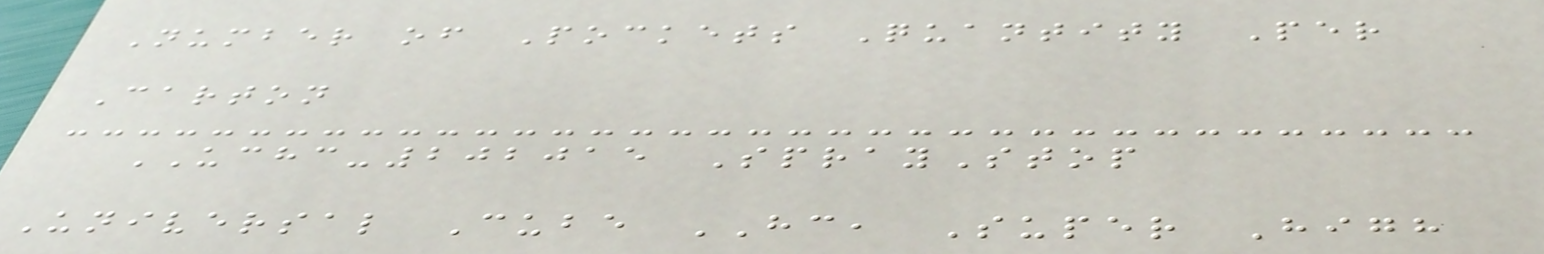Number of Pockets Quantity Per
Carton
UCHC-202015 SprayStop
Universal Cube HC, Super High
